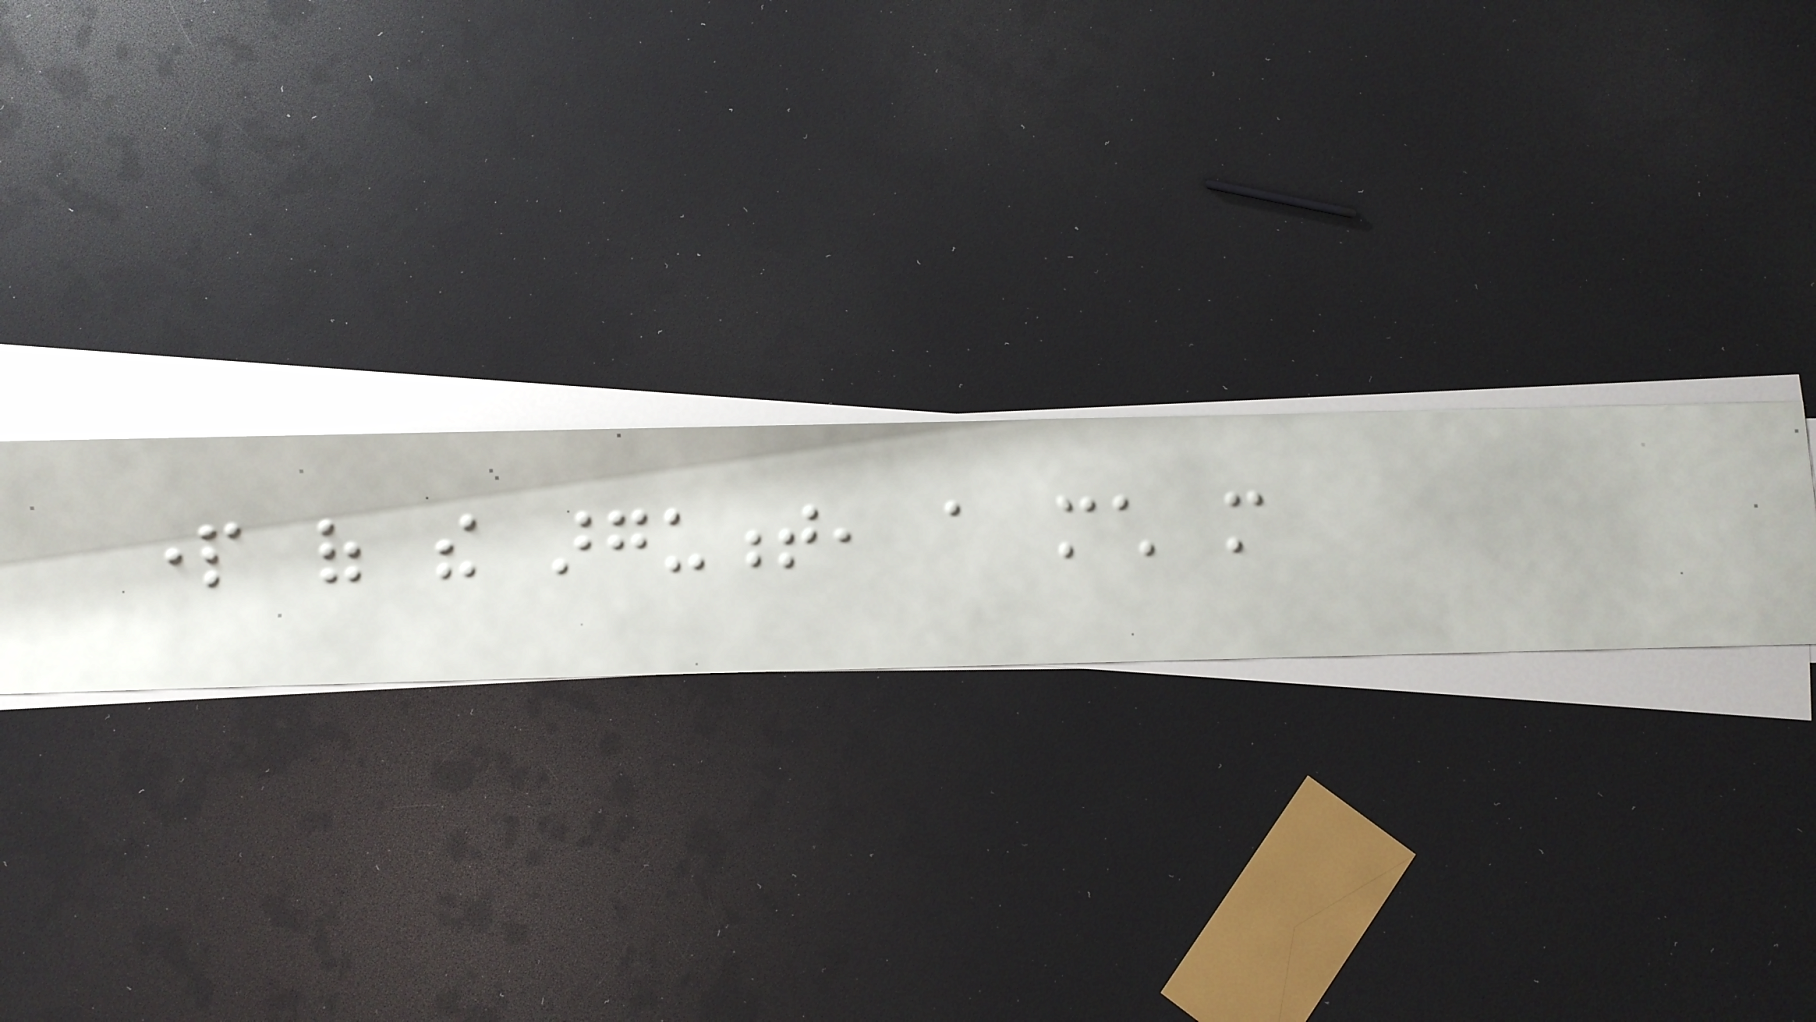part of the argument, a much more
